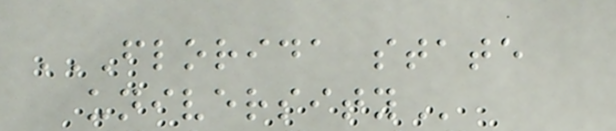FLORIDA STATE
UNIVERSITY
